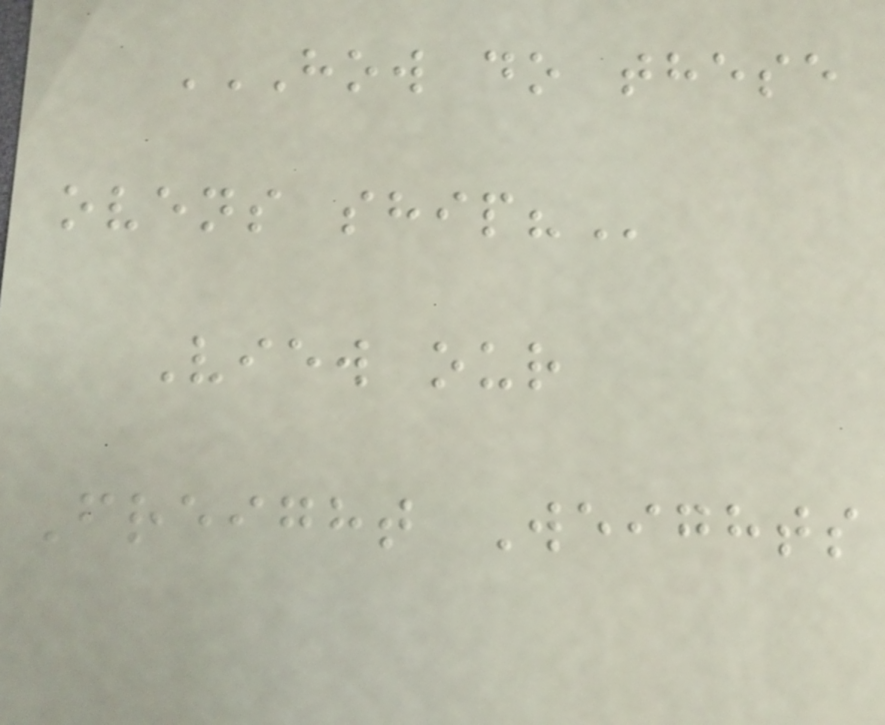HOW DO THESE
OVENS SHIP?
View our
Freight Weights
